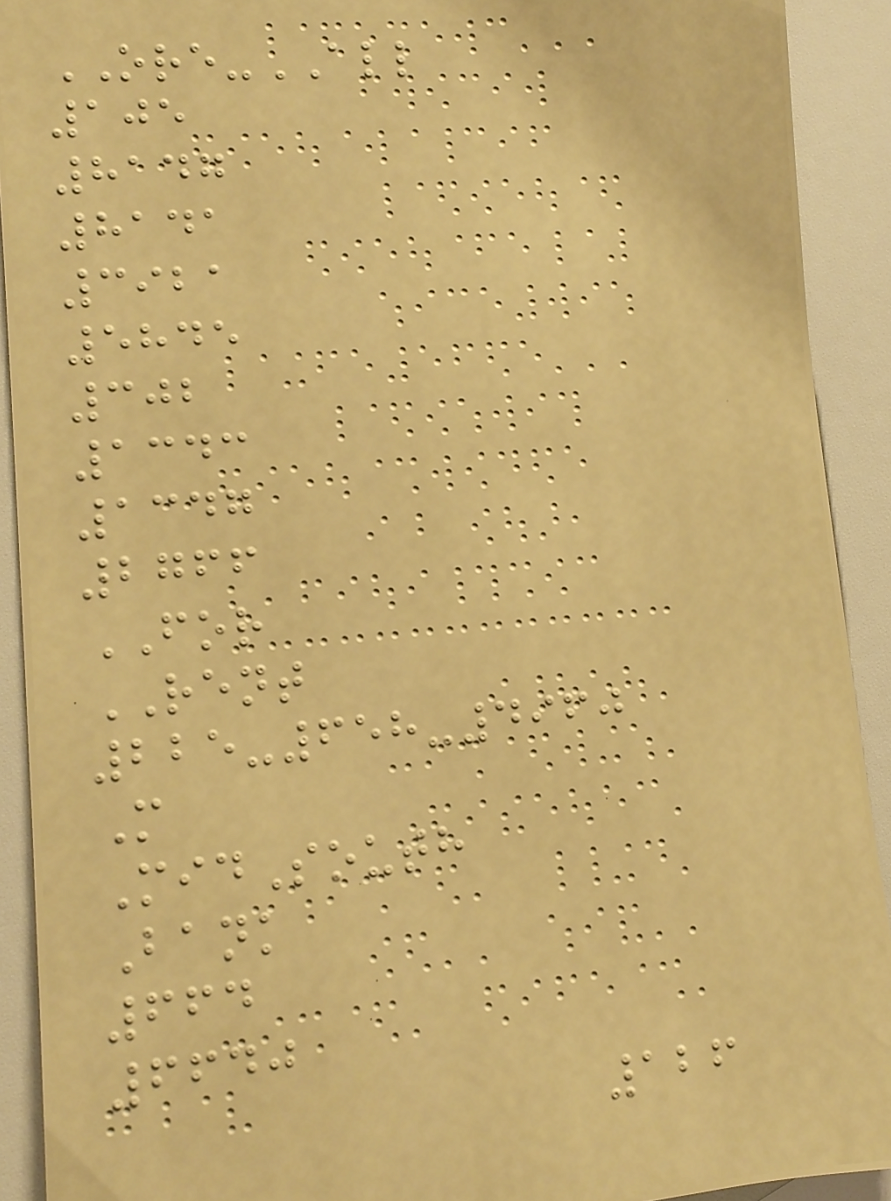ORE-ALL
105
8147
8141
3921
5845
302
1343
1347
2766
FOR
RENT
225-658-4960
M
MidSouth
Bank
664
6640
126
